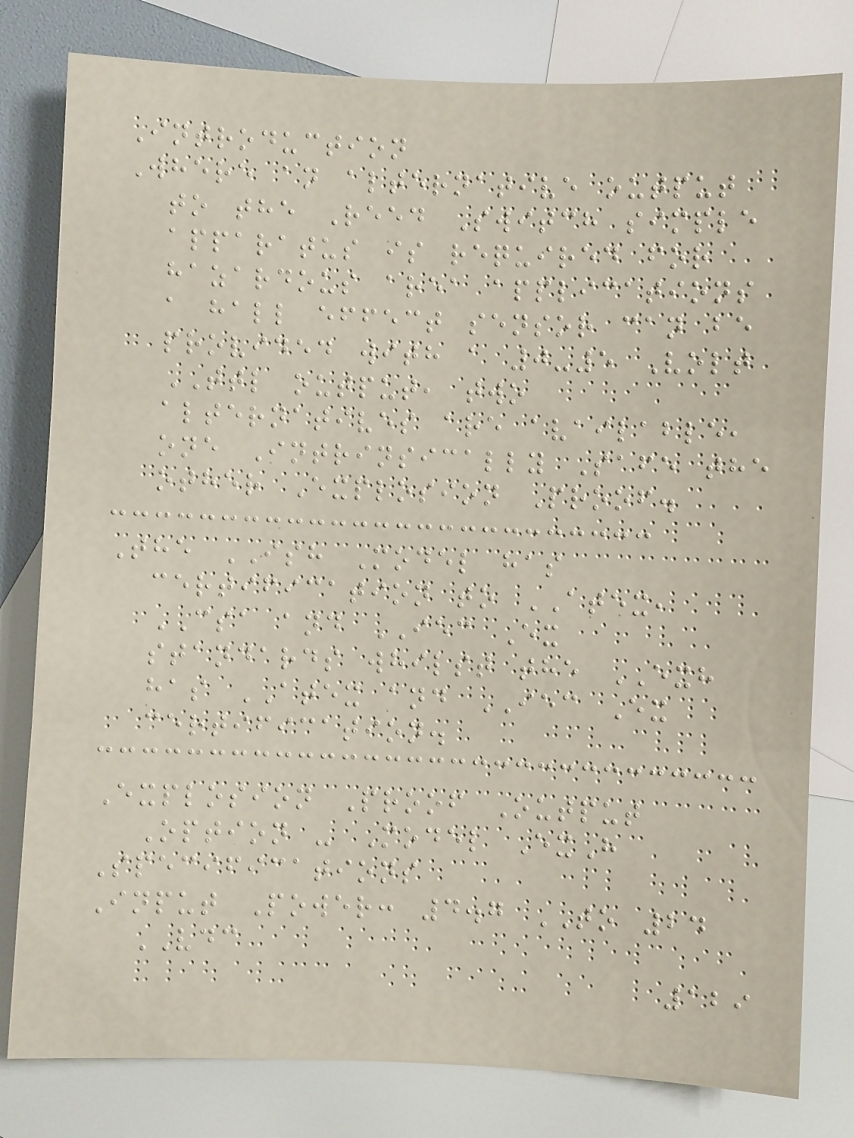Introduction
Where an alternative output
to the Reed Switch simple
apparatus is required for
hazardous area applications
a hall effect sensor can be
provided with a 0-5 Volt
TTL output, two
alternatives are available,
one Intrinsically Safe the
other Explosion Proof.
The ISH Model has
certification to ATEX,
CSA and IEC Ex
standards whilst the EXH
has ATEX and IEC Ex
certification.
Explosion Proof Output
Option - Model ExH
Specifications
Input Power: 4.7 TO 24
VDC
129
